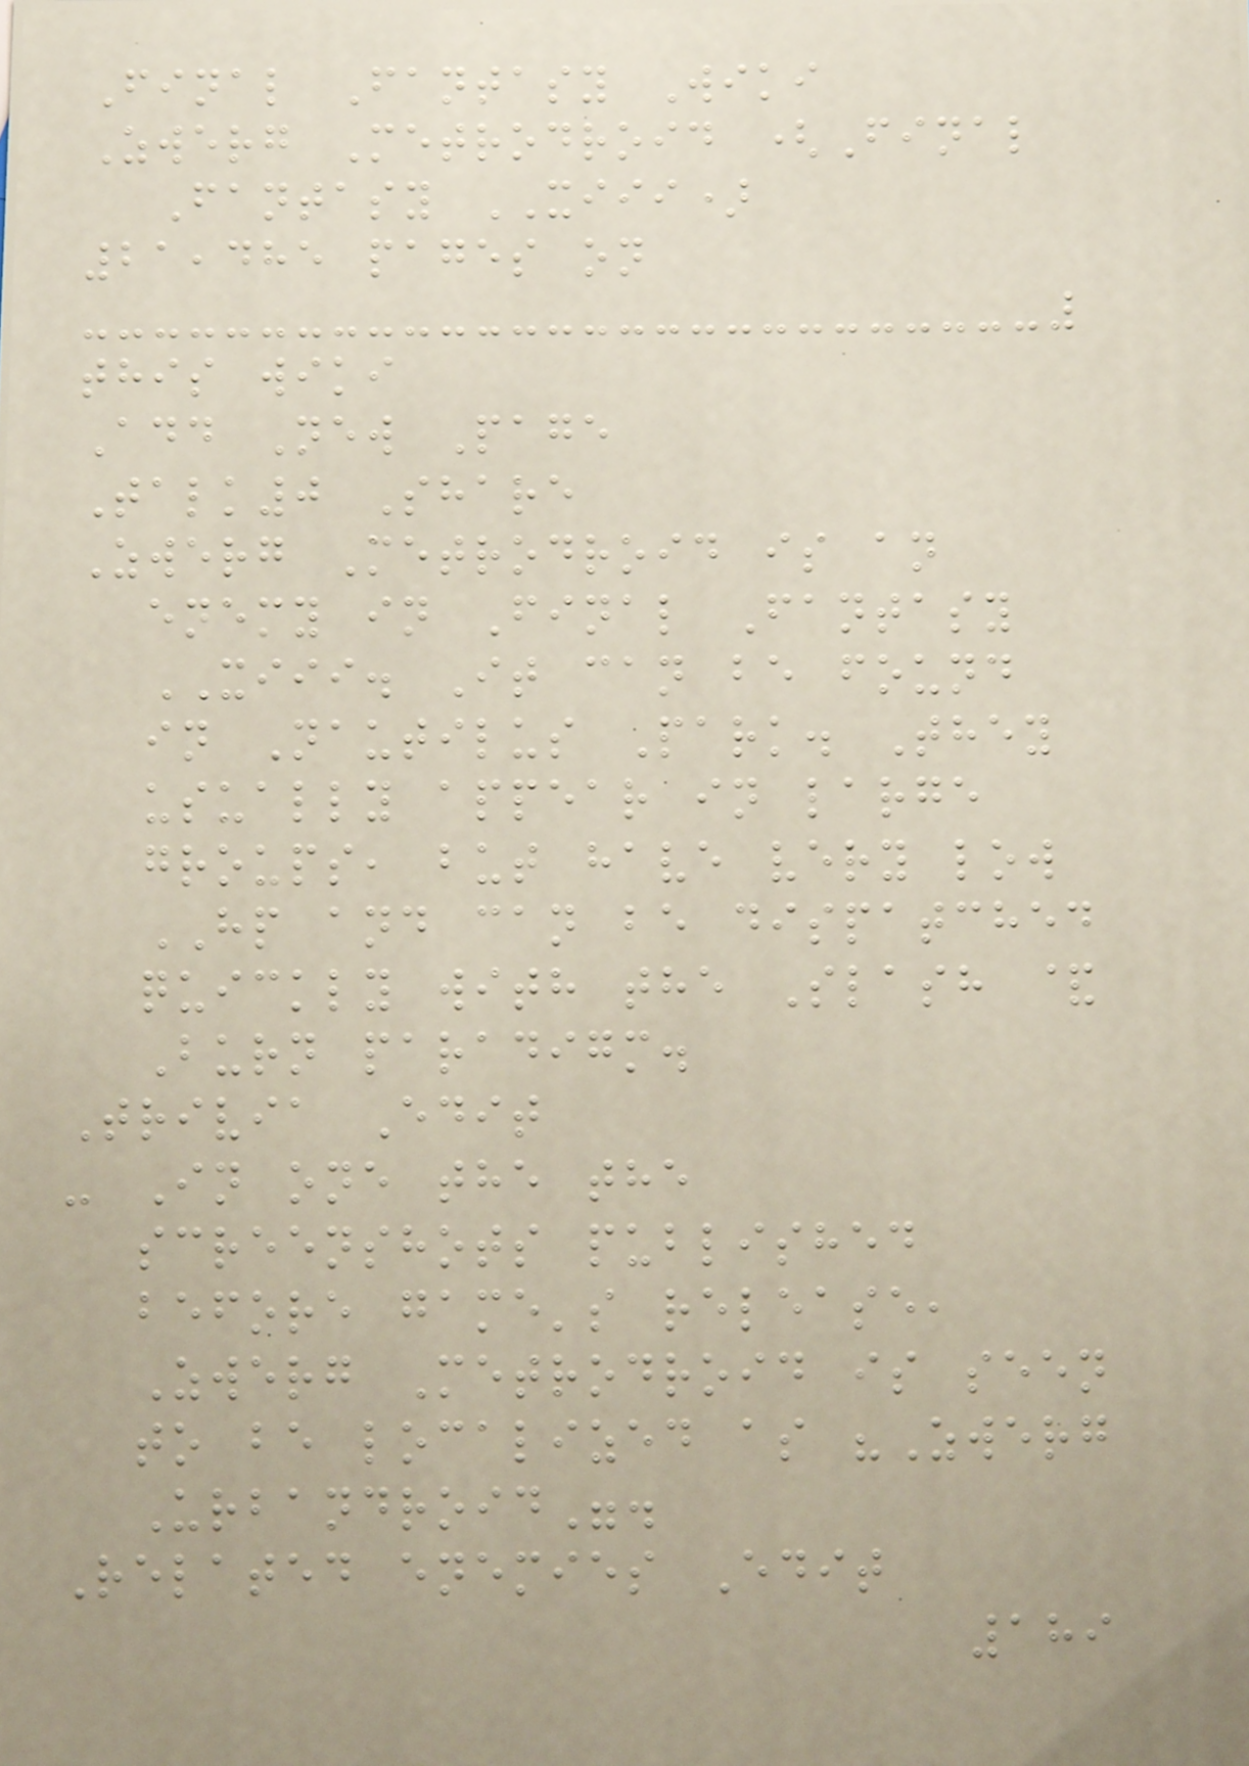Final Fantasy Wiki
Zwerg Metrodroid (Final
Fantasy XIII)
21,485 pages on
this wiki
Add New Page
Talk0 Share
Zwerg Metrodroid is an
enemy in Final Fantasy
XIII. It can be found
in Nautilus Park. They
usually appear in large
groups, but have very low
HP and can be dispatched
quickly with the Slash &
Burn paradigm.
Trivia Edit
- In one the the
screenshots published
before game's release,
Zwerg Metrodroid is seen
to be localized as "Zwerg
Urbandroid".
Related enemies Edit
189
